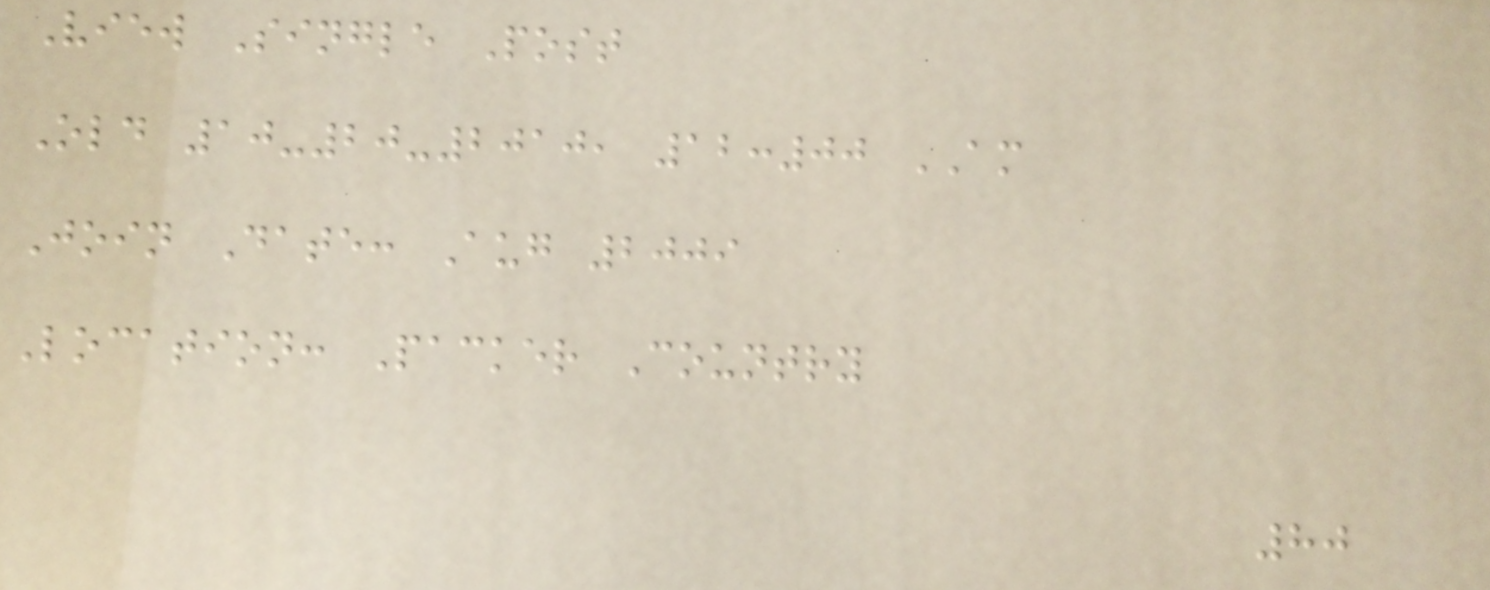View Single Post
Old 10-20-2010, 12:00 AM
Join Date: Aug 2009
Location: Packer Country
80
